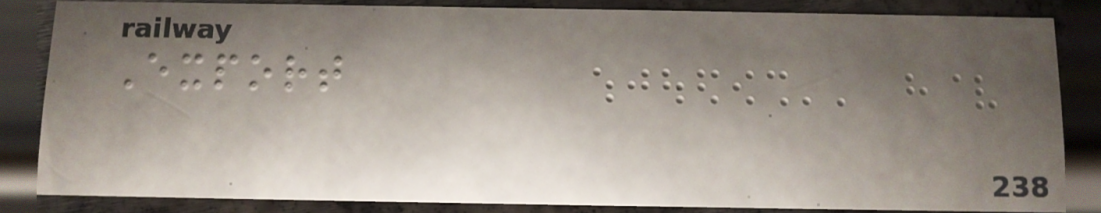Export
